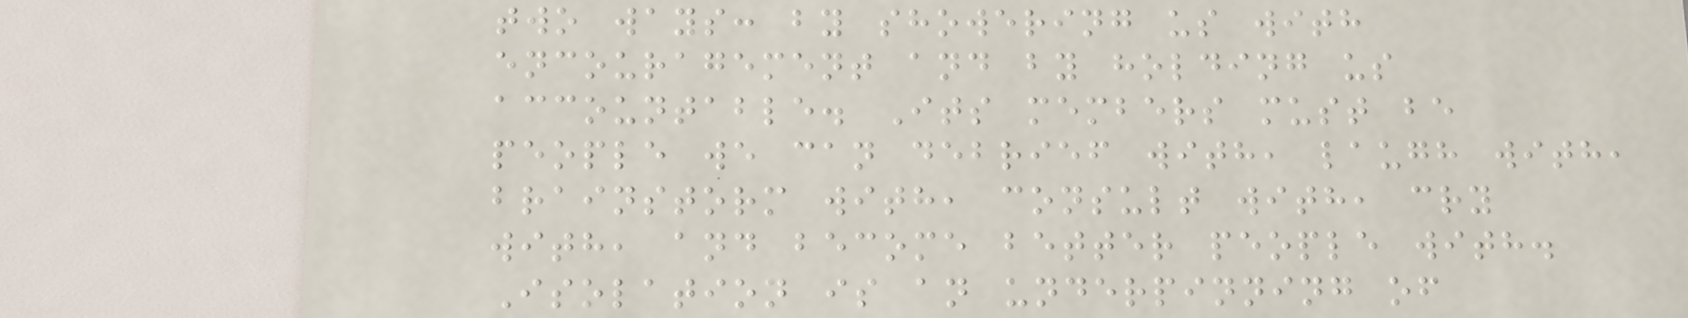two ways: by showering us with
encouragement and by holding us
accountable. Its members must be
people we can debrief with, laugh with,
brainstorm with, consult with, cry
with, and become better people with.
Isolation is an underpinning of
